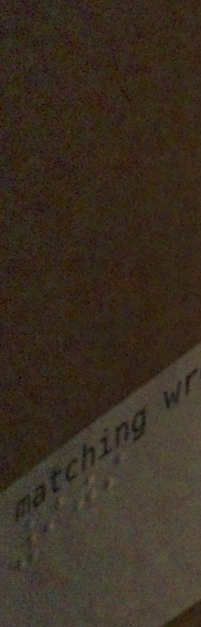909
